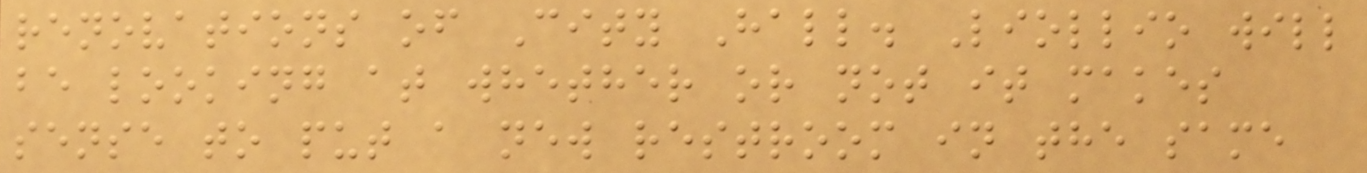renovations of City Hall. Liollio will
be looking at whether or not it makes
sense to put a new restroom in the same
